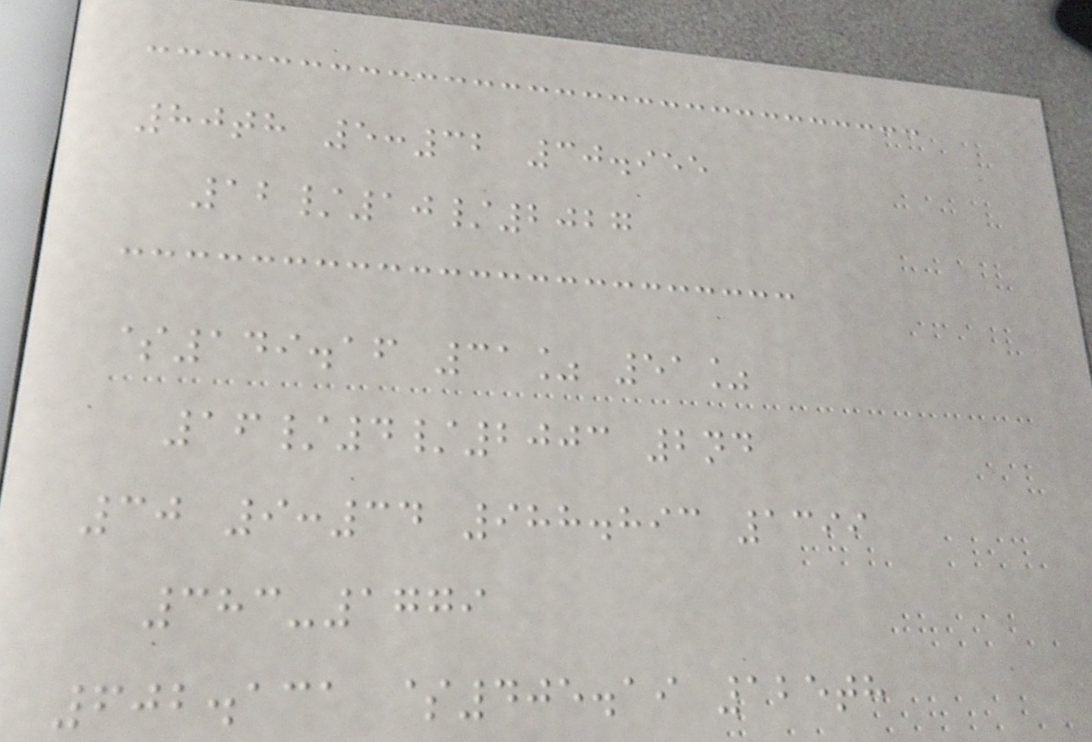80th 5:32 30.955
12/10/2027
$149.16 31% 51%
16/4/2003 2nd
30 9:34 988.893 1399
383-1779
602.131 $405.19 125th
